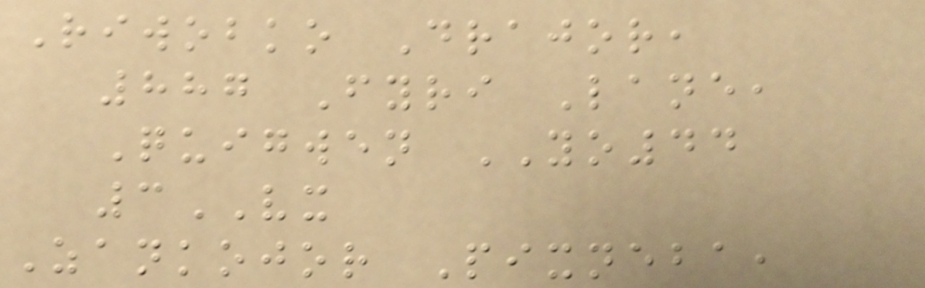Riwobko Drajor,
887 Fyri Lane,
Quigwen YO44
3VX
Zankojor Pixneba,
